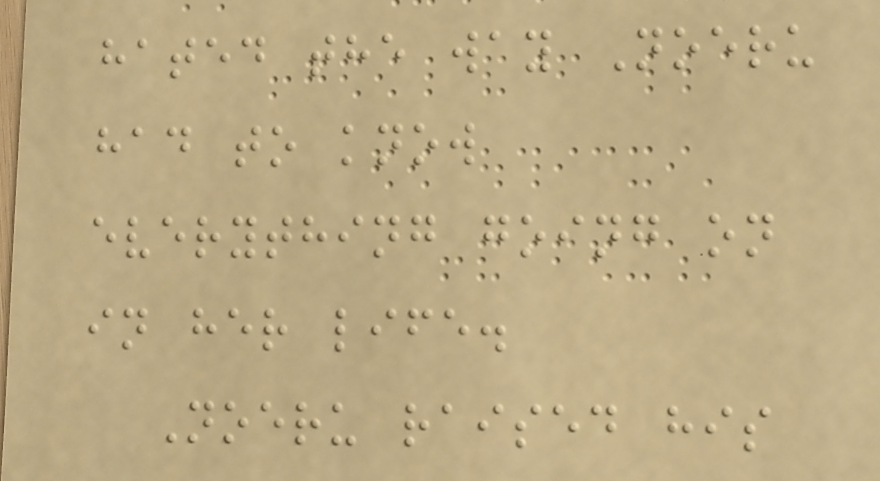hated the way Noeru
had to know
everything going on
in her life.
Noeru raised his
